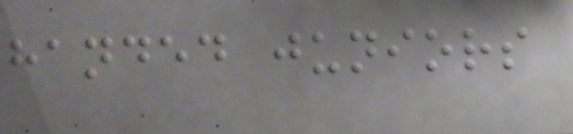handed juniors
